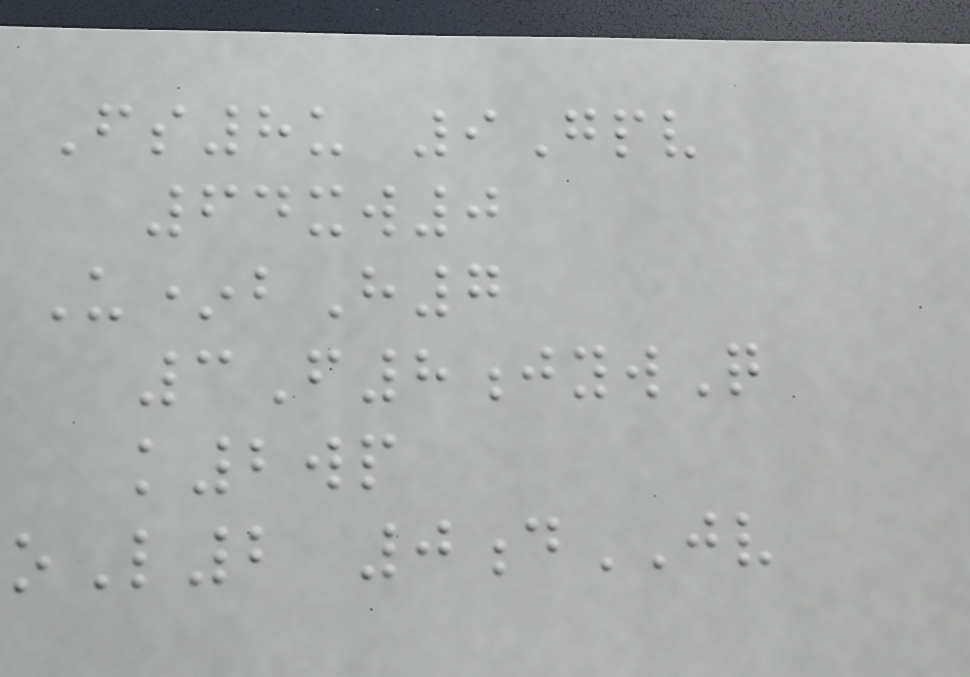Fs8u 9Gpv
64xw0
U*bH7
3F8jywQ
k2wp
oL2 0dJV
